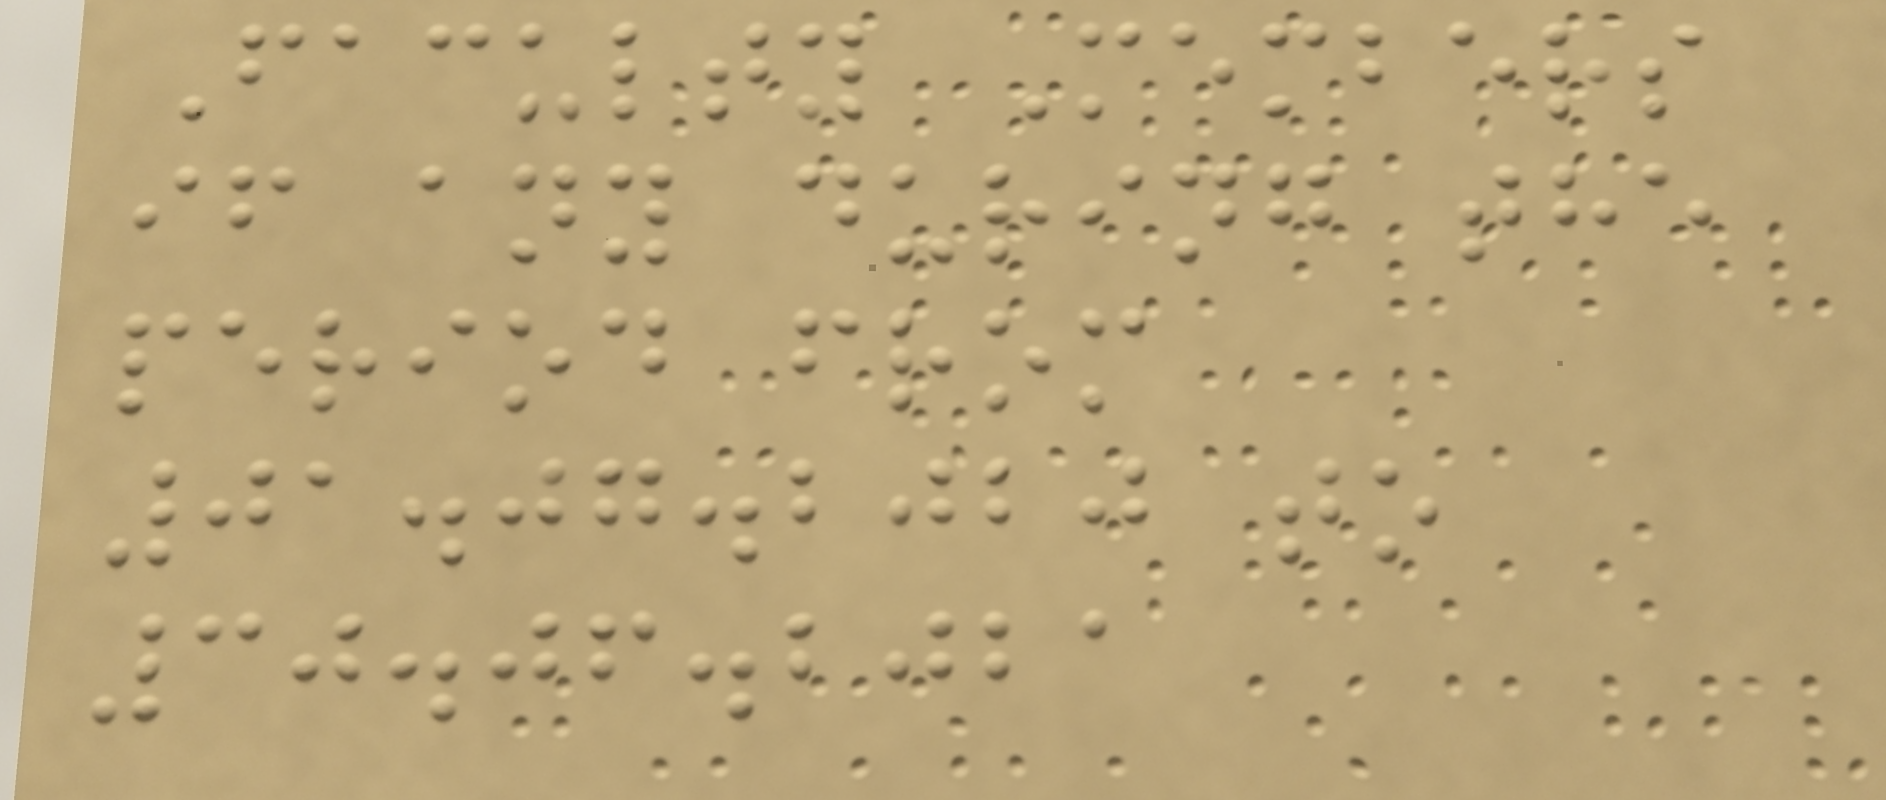Faculty Members
if any during the
period from
01.07.2020 to
30.06.2021
